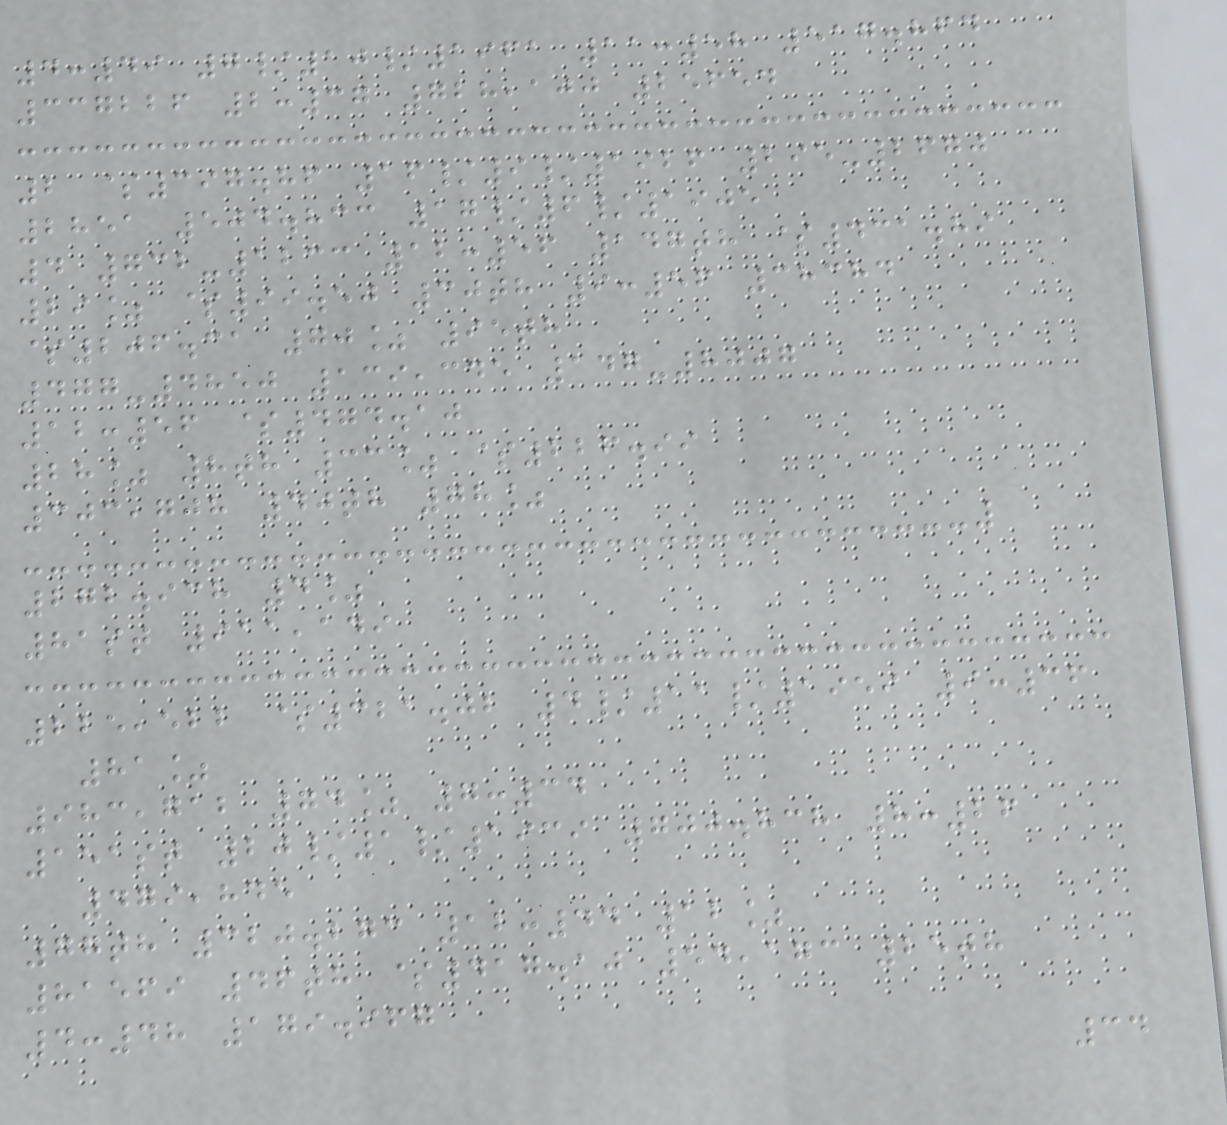4:49 7/10/1961 11:58 517.864
337226 2:37 728,100 25654
2 $397.86 16/9/1926 295-2670
2851 504.833 17/6/1905
4 732-1233 12:56 147th $431.89
29% $99.50 30th 9:56 38384
$206.31 70% 95th
477-4850 139,345 147-8007
12:56 $474.10
28% 8th 33% $226.99
303,708 40th 78%
272.938 4%
81st 911,149
225,522 $321.02 4/11/1959 9:36
81%
983,712 74% 7:34
151st 20/1/1939 700.838 8:26
479,845
77th 320.273 12:44 12%
81569 46th $417.10 54,173 25th
4:48 179.967
34
